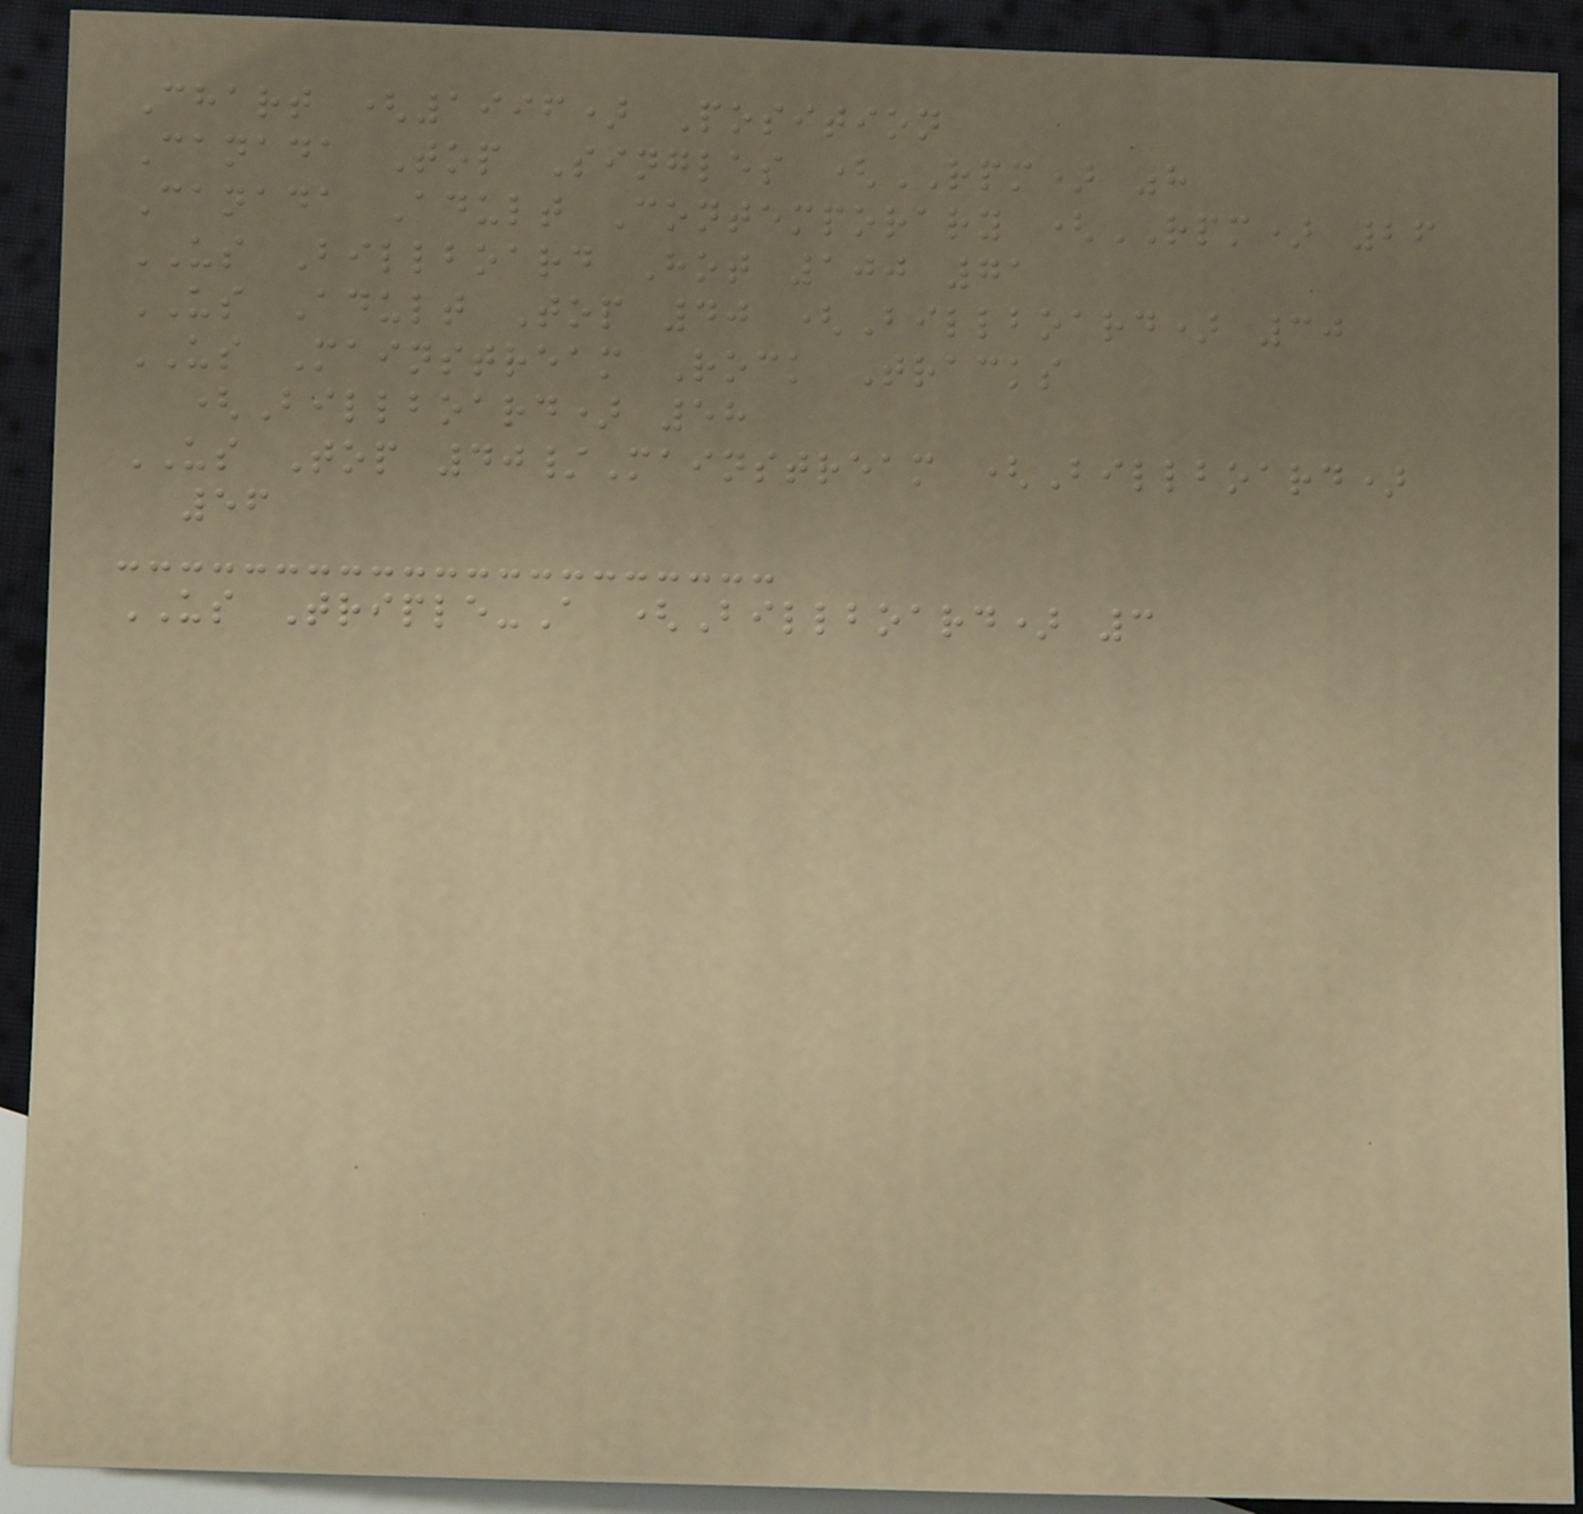Chart (1996) Position
Canada Top Singles (RPM) 8
Canada Adult Contemporary (RPM) 26
US Billboard Hot 100 71
US Adult Top 40 (Billboard) 30
US Mainstream Rock Tracks
(Billboard) 58
US Top 40/Mainstream (Billboard)
56
US Triple-A (Billboard) 3
